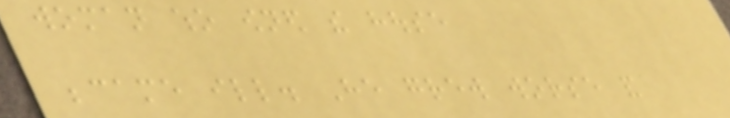woman who owned the house
became ill. He grew worse and
